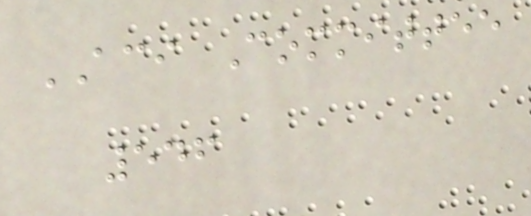ACI Committee
546
